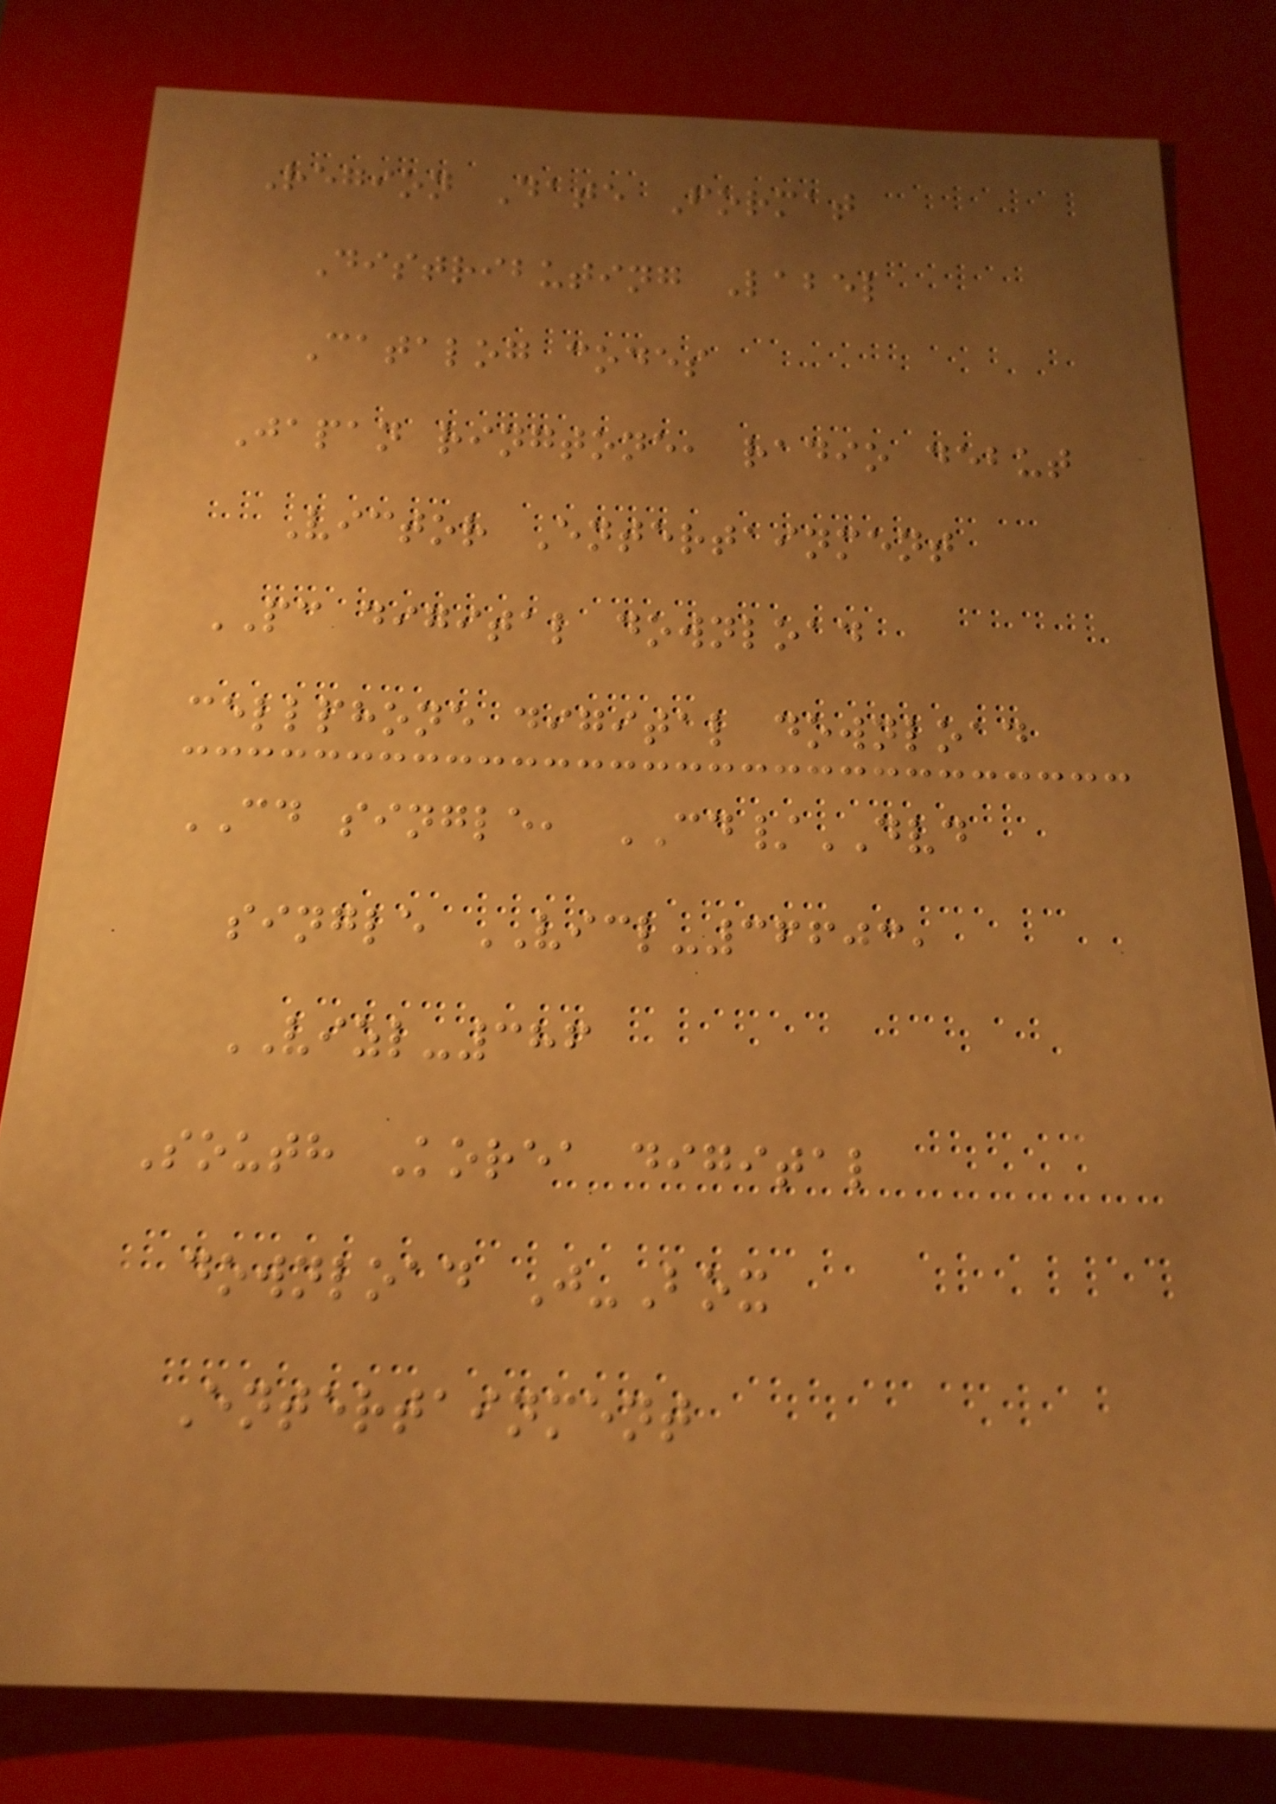Region Date Format
Distributing Label
Catalog codes
Japan ringtone, radio debut
Victor Entertainment
PC digital download
cellphone digital download
CD single, CD/DVD
single VICL-36603,
VIZL-386
South Korea digital
download J-Box
Entertainment
